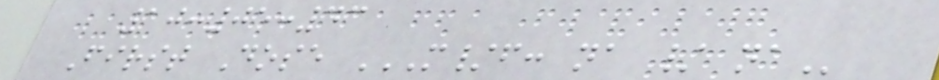10:05:43
First Dose M/F: NA / NA
